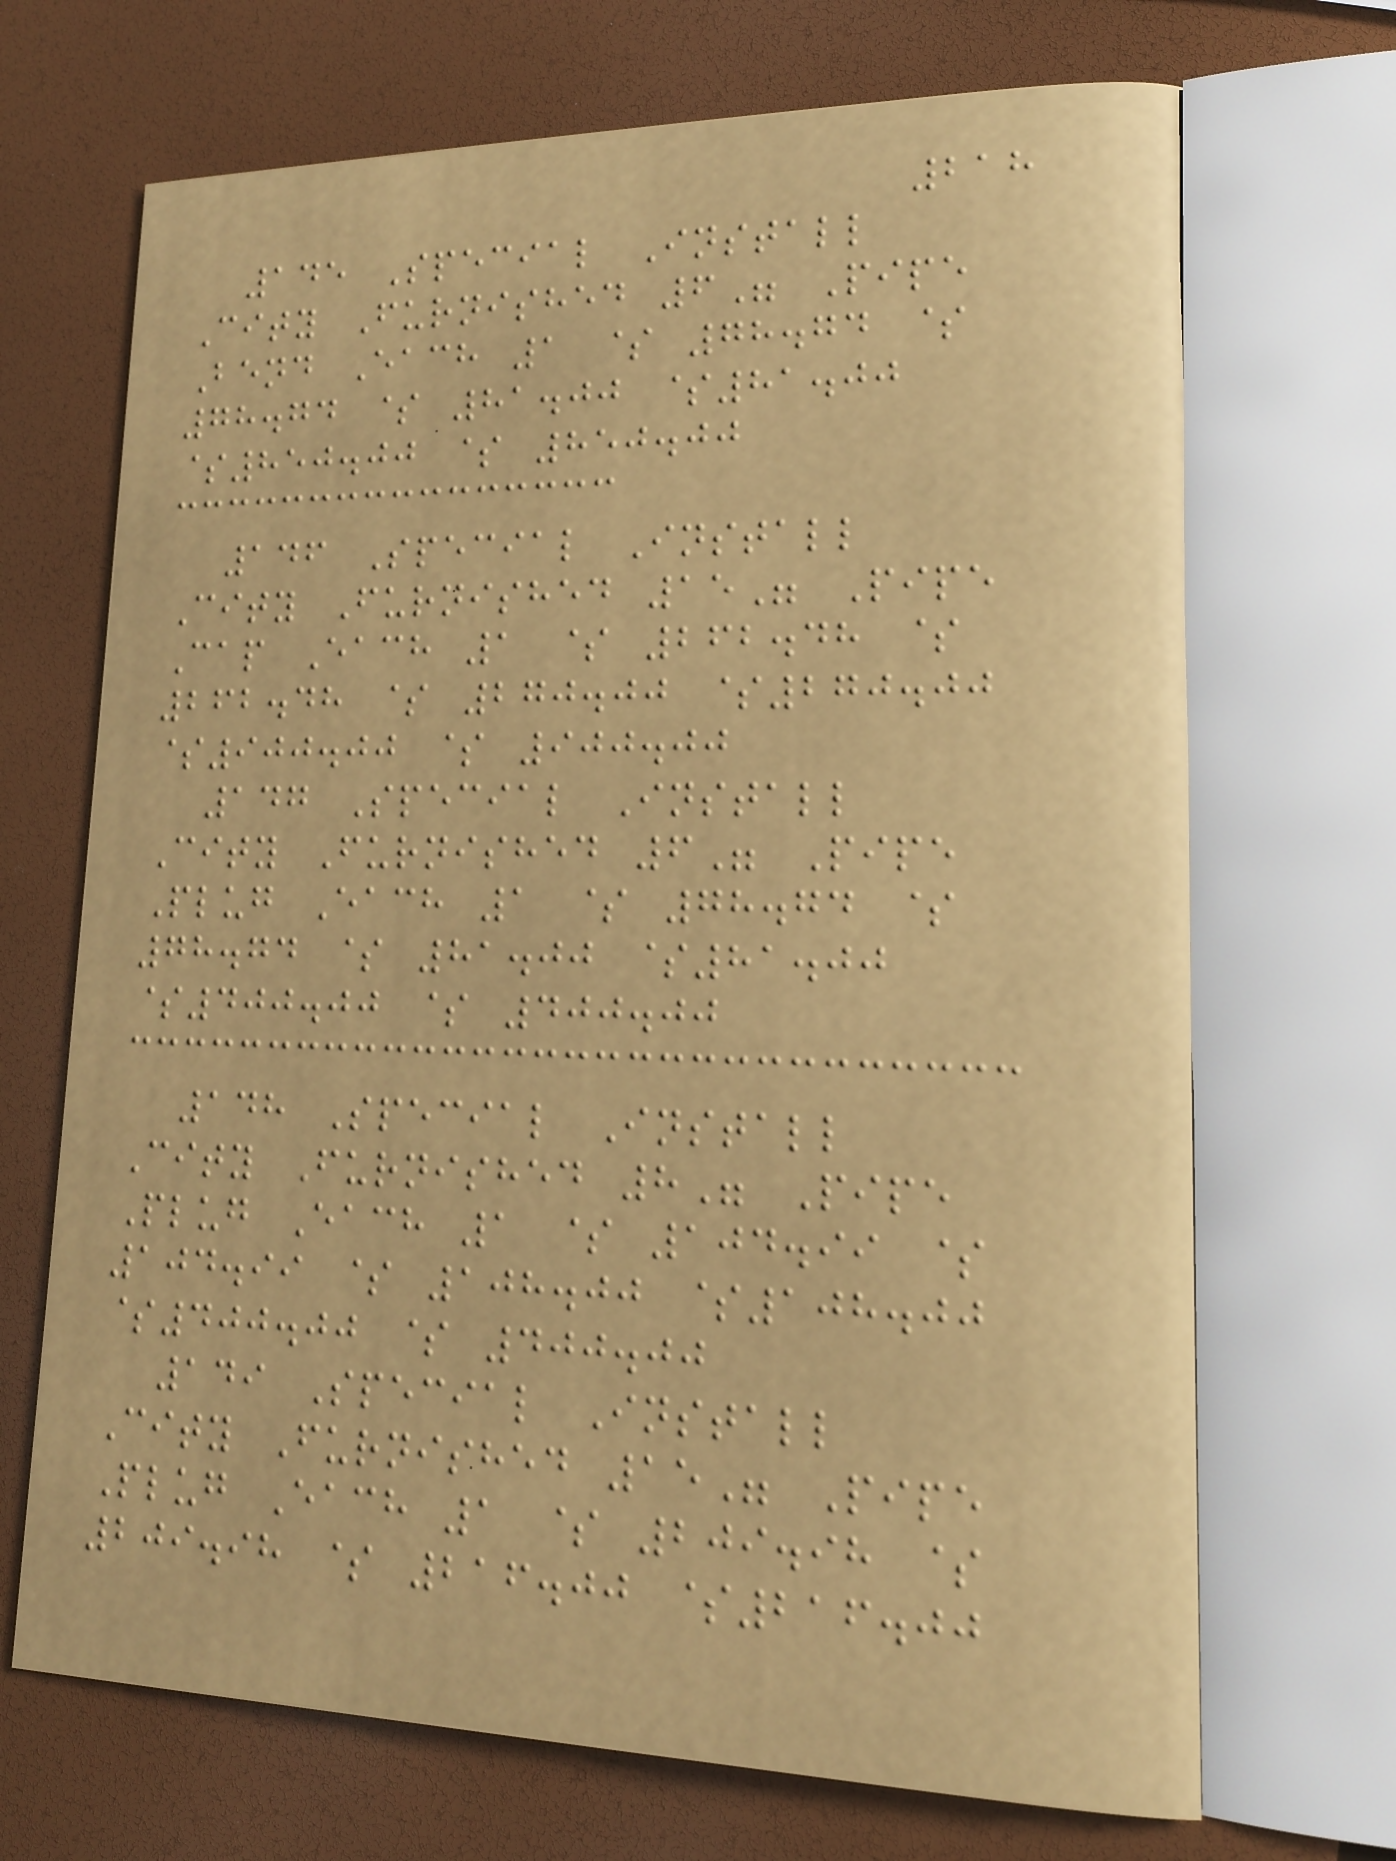218
145 Special Install
City Furnished 6" Pipe
Bend Each 1 $ 78.74 $
78.74 $ 81.00 $81.00
$850.00 $ 850.00
146 Special Install
City Furnished 15" Pipe
Cap Each 1 $ 262.48 $
262.48 $ 270.00 $270.00
$900.00 $ 900.00
147 Special Install
City Furnished 6" Pipe
Plug Each 1 $ 78.74 $
78.74 $ 81.00 $81.00
$400.00 $ 400.00
148 Special Install
City Furnished 8" Pipe
Plug Each 1 $ 104.99 $
104.99 $ 108.00 $108.00
$400.00 $ 400.00
149 Special Install
City Furnished 15" Pipe
Plug Each 1 $ 209.98 $
209.98 $ 216.00 $216.00
